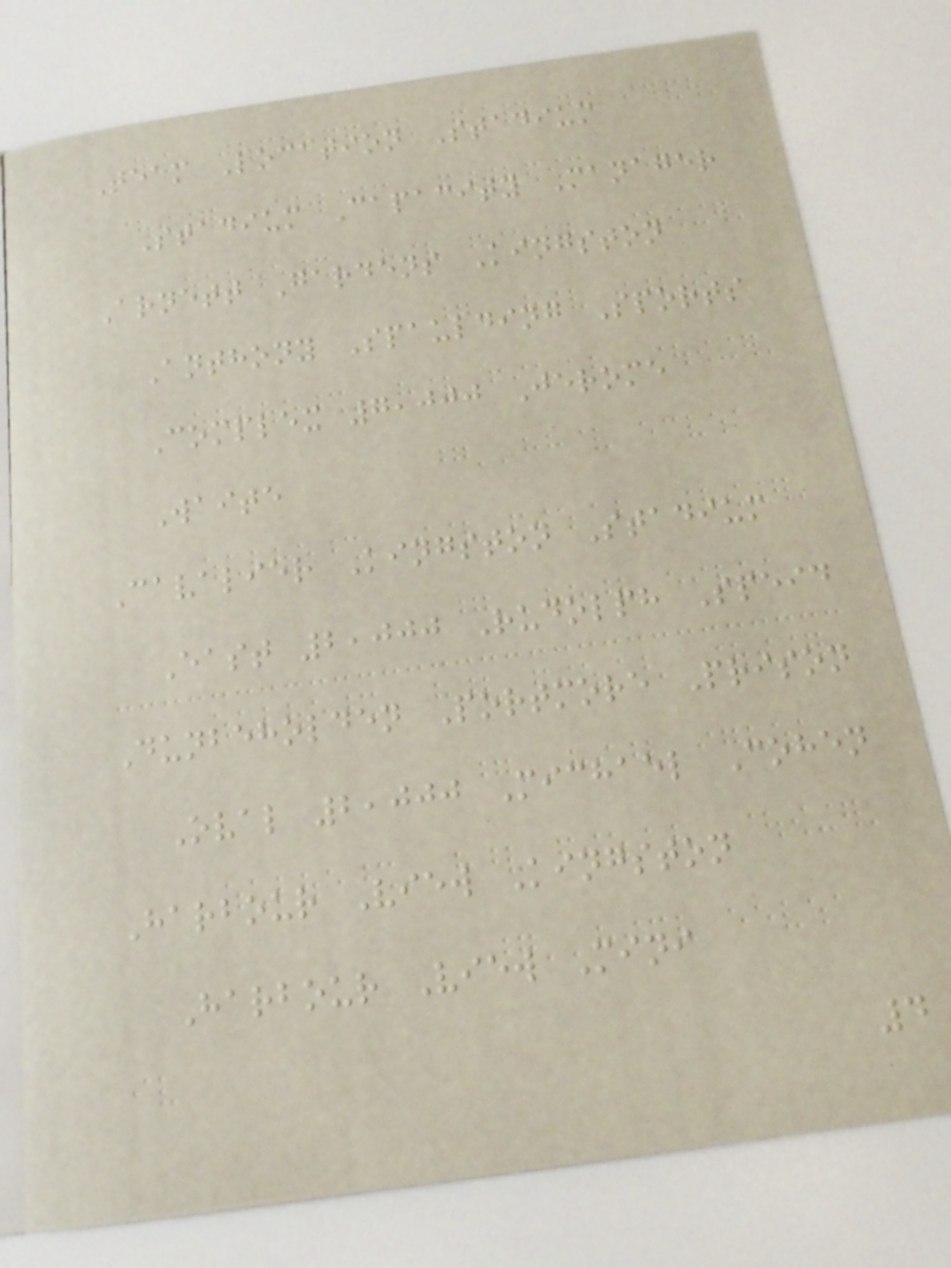Team Location Stadium
Stadium Capacity Manager
Arnett Gardens Kingston
Anthony Spaulding Sports
Complex 7,000 Jerome
Waite
Cavalier Kingston Stadium
East 2,000 Rudolph Speid
Dunbeholden Portmore Prison
Oval 2,000 Michael Cohen
Harbour View Kingston
Harbour View Mini
4
